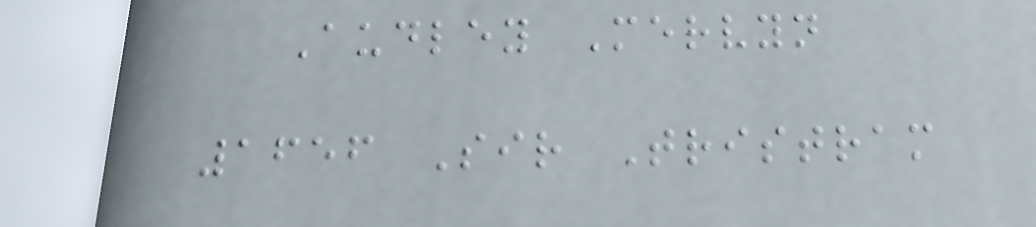Audley Mervyn
1656 Sir Tristram
